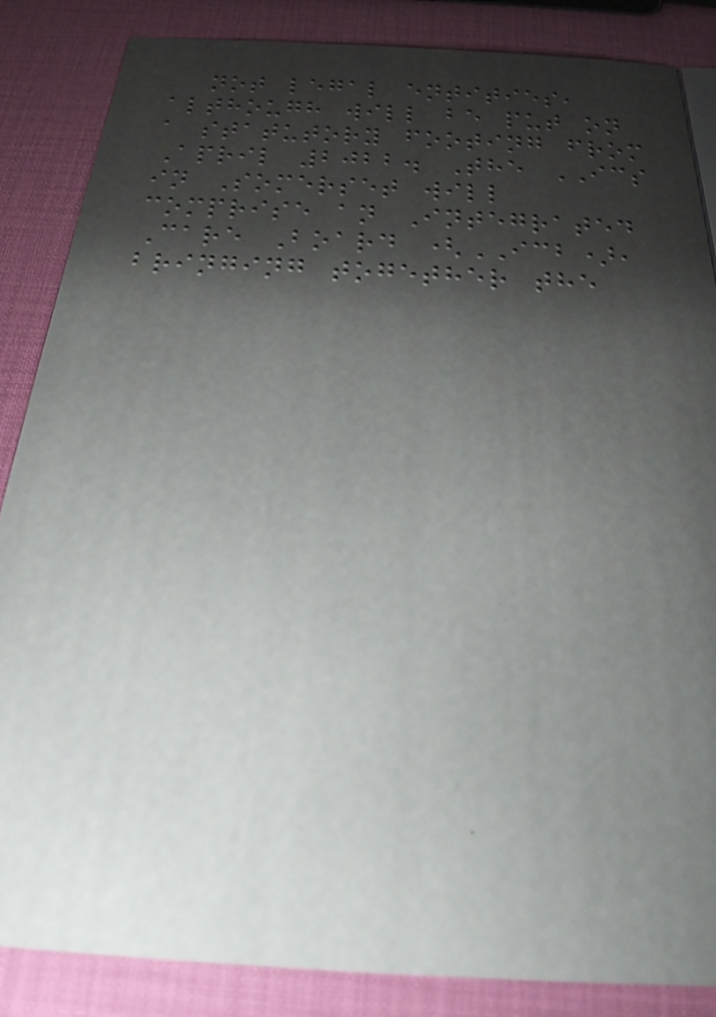not legal entities,
although will be put on
a statutory footing from
April 2022. The ICS
in Somerset will
comprise an Integrated
Care Board (ICB),
bringing together the
